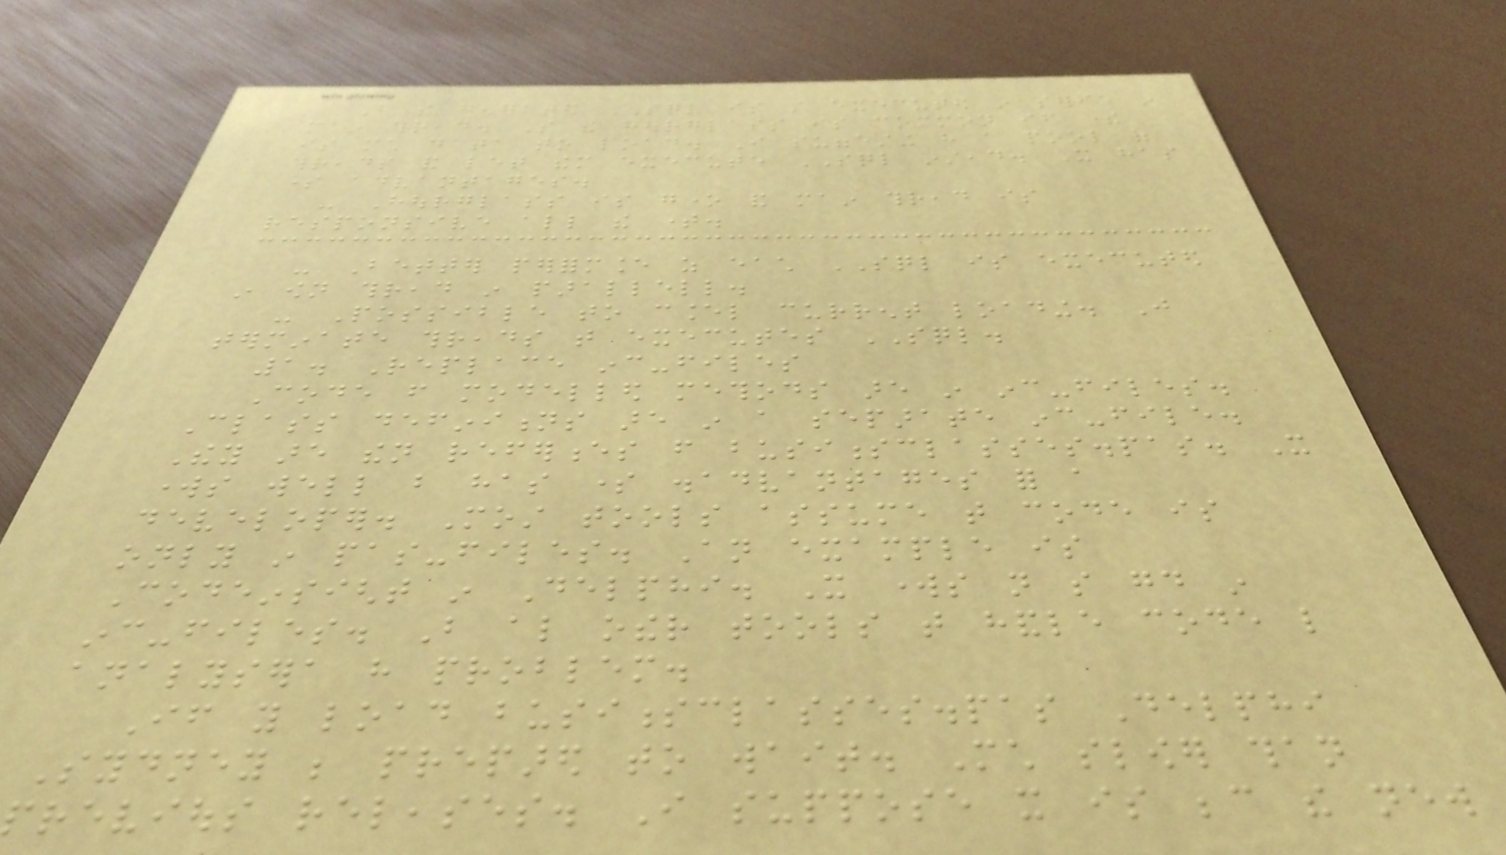But the generated SQL is still executed in serie in
main thread. So the hourglass is common if there
is much data to load. I suggesting have a pool of
threads and let them execute SQL instead. It has
some advantages.
- Hourglass is gone and main thread is
responsive all the time.
- Better performance as each SQL is executed
in own thread in parallell.
- Possible to cancel current loading. Just
terminate threads that executes SQL.
1. Replace inc-files
Code from modelled methods are in inc-files.
Class definitions are in a separate inc-file.
They are then references from businessclasses.pas. It
works well but has some disadvantages for a
developer. Most tools assume that code is
only in pas-files. An example is
Codeinsight in Delphi. It works not so good in
inc-files. But also other tools that handle code like
analysera have problem.
If you load businessclasses.pas Delphi
Sydney be prepared to wait. Much slower than
previous releases. I suppose it is because the new
